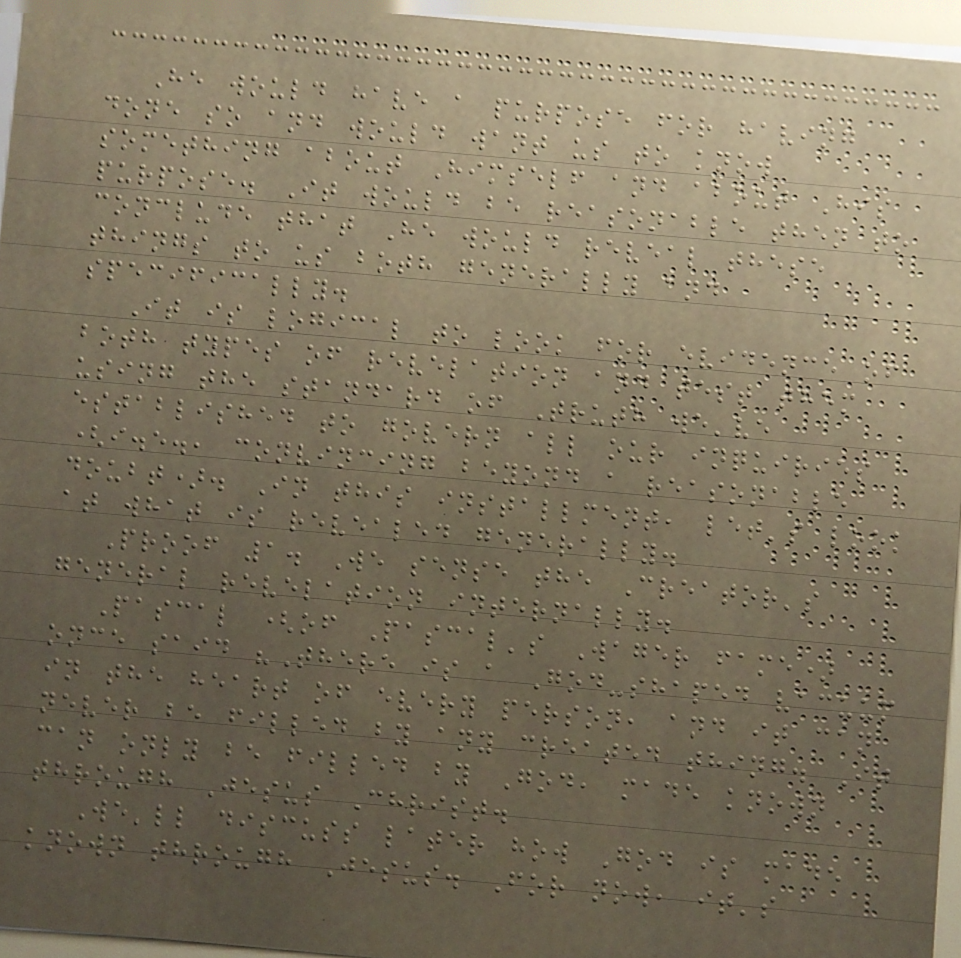He would have a purpose for having
done so and would want us to know
something about Himself and about His
purpose. It would be reasonable then to
conclude that He would reveal these
things to us both generally and
specifically.
It is logical to look for evidence of
both types of revelation and test them
using the standard of Truth we've
established to govern all our inquiries
(i.e., convincing beyond a reasonable
doubt). In this installment, let's look
at what is revealed generally.
Proof 1. We sense the Creator's
general revelation internally.
Pascal (of Pascal's Wager fame)
once said "There is a God-shaped vacuum
in the heart of every person, and it can
never be filled by any created thing. It
can only be filled by God, made known
through Jesus Christ.
We'll discuss later how God is made
known through Jesus. For now, it's
